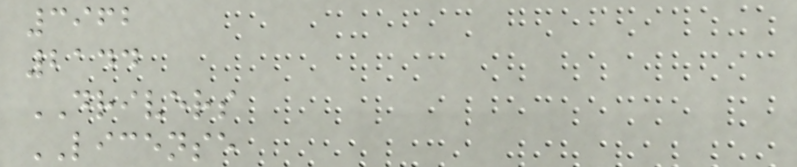3962
2144
DRIVERS
LICENSE
